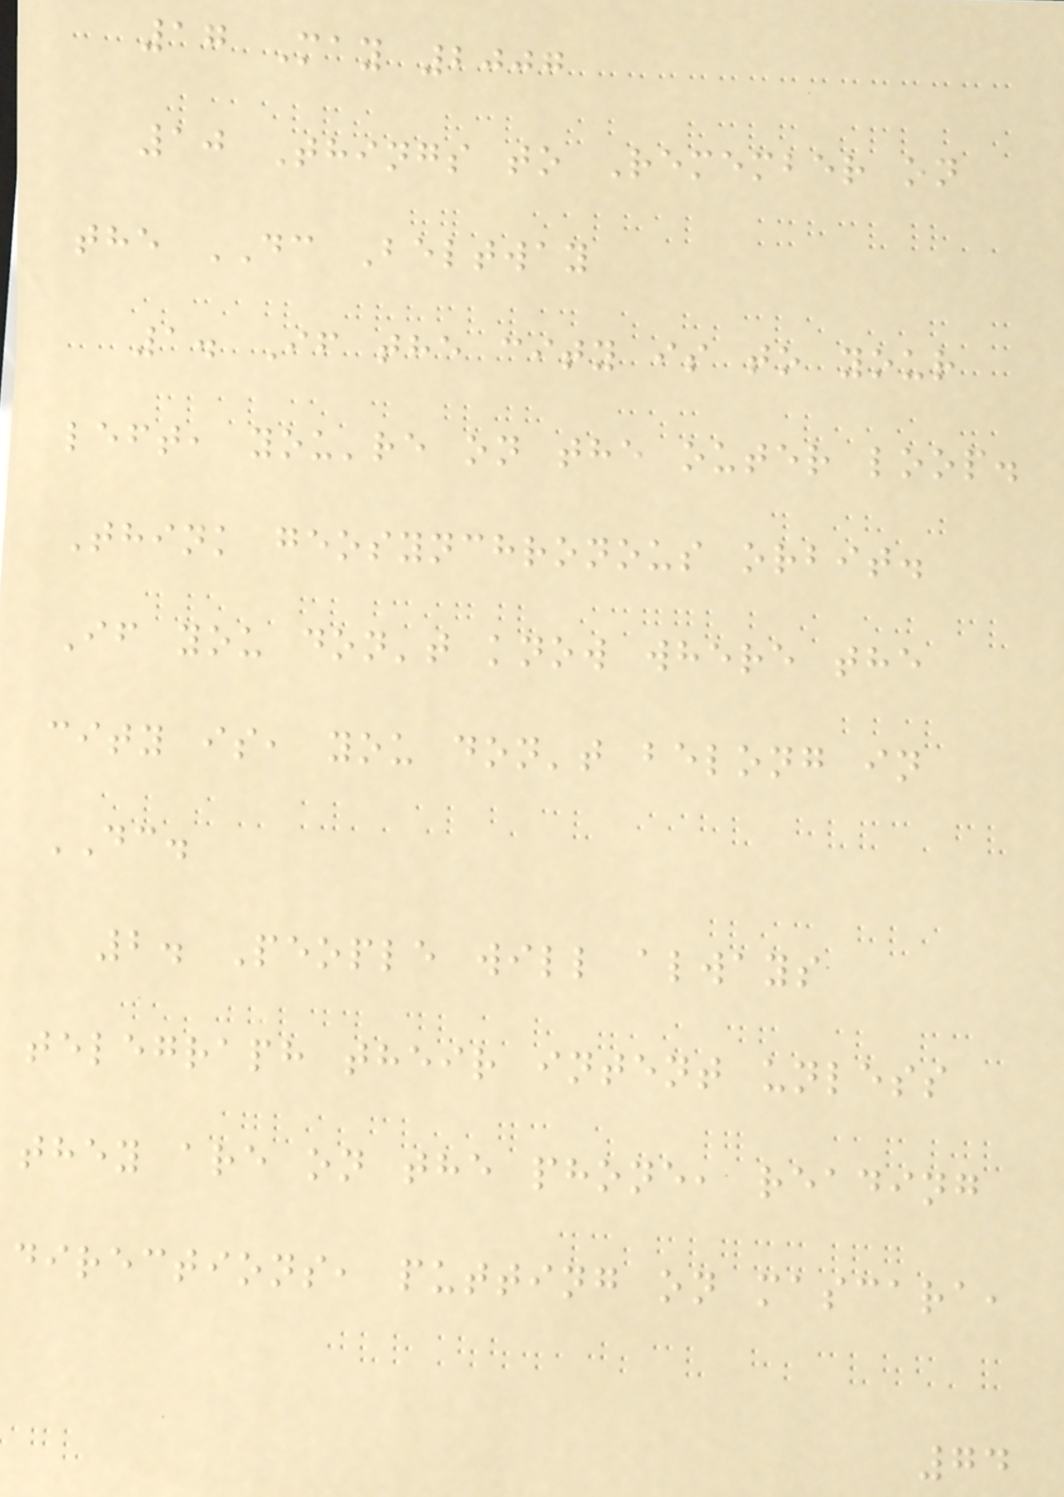17 May 2007
10 Things to Remember on
the DC Beltway
1. If the city is to your
left, you're on the outer loop.
Think geosynchronous orbit.
If you don't know where the
city is, you don't belong in
DC.
2. People will always
telegraph their intent unless
they are on the phone, reading
directions, putting on mascara,
74
